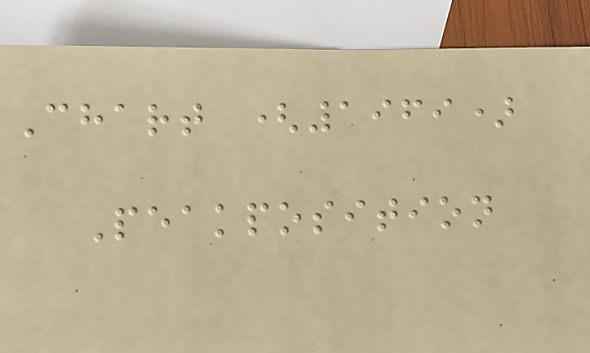Chart (1969)
Peakposition
